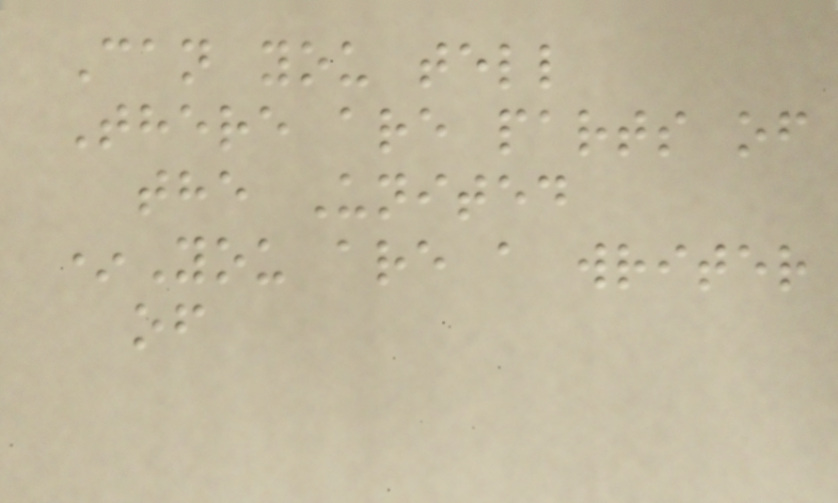Can you tell
There are parts of
the United
*You are a writer
of
